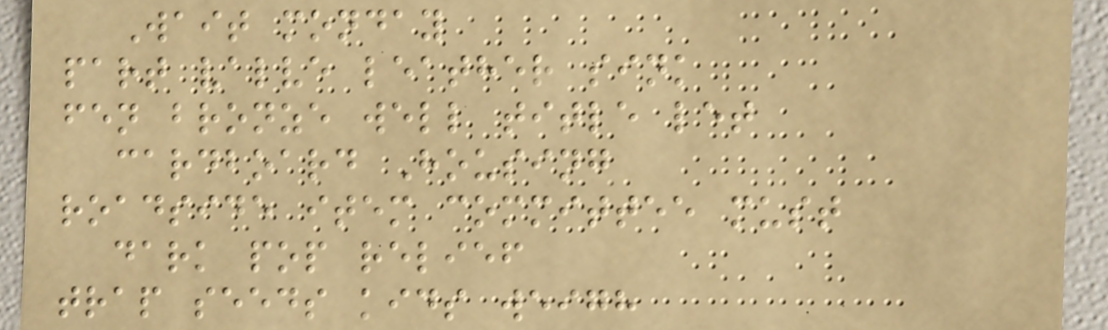Wait monday
part valve leather sink
fen bronze well title let
cardboard Housing
roadside item committee must
dark pop relief
trap seeds kids weigh
